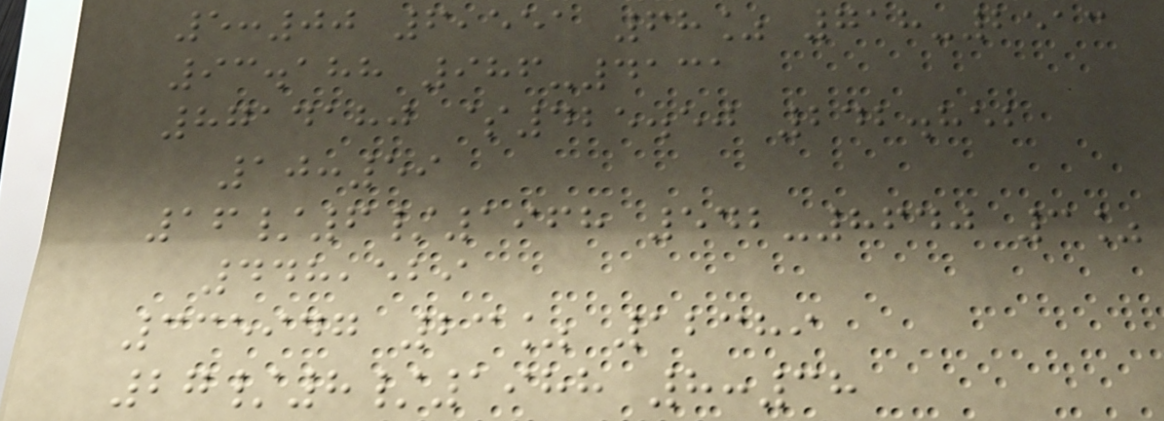5:00 6,551 68% 718-2513
93.188 986-4131
8714180 $425.50 242.852
10:59
16/6/1968 542-8640 3%
448,529
335947 23% 12389
27/8/1988 8:38
